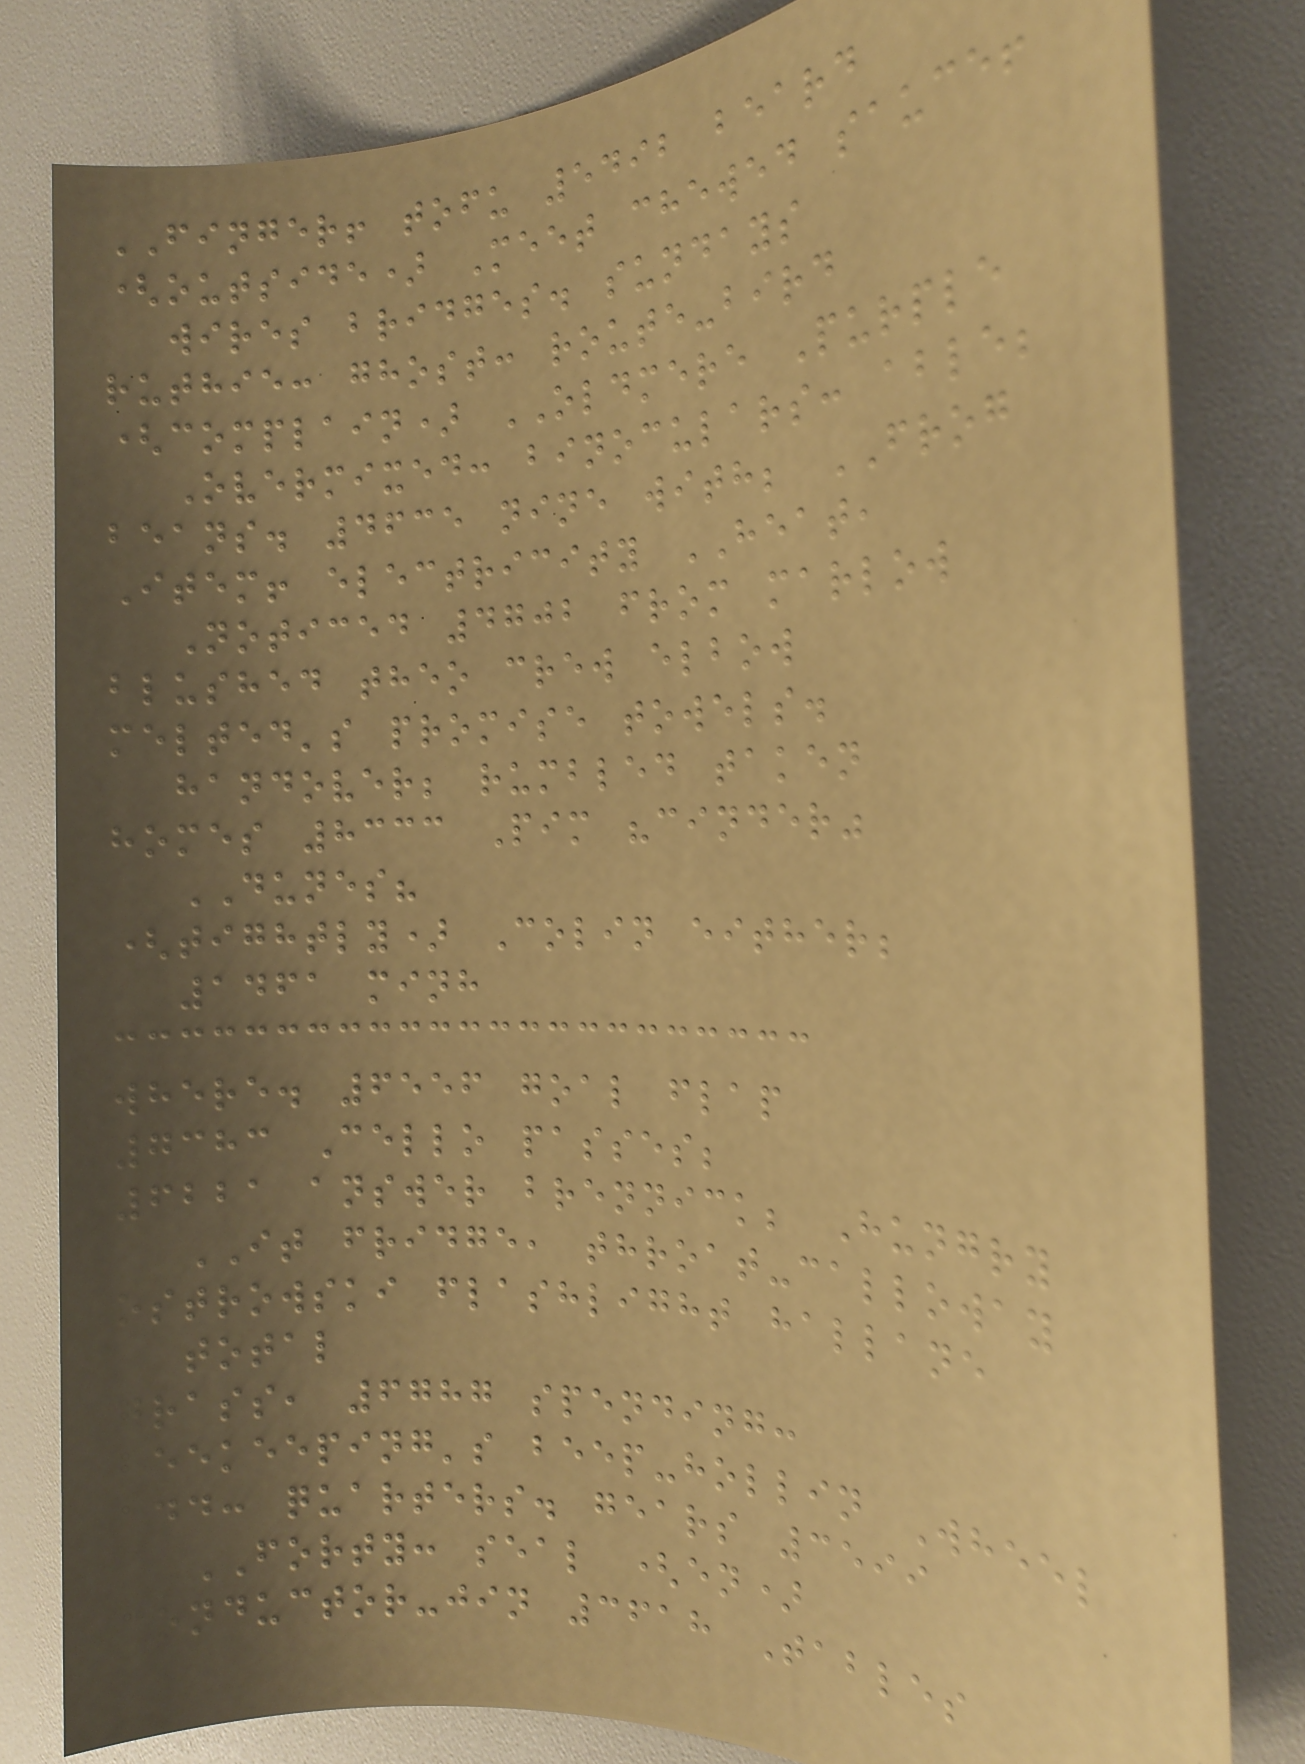FINGER! tofu 5492 beard
(outside) Meet chewed sauce!
wires bridges. sundays
ruthie: ghost: route-bird
(complain) OLDMERE Purple
Overmixed: binoculars: able;
beans. 4635 nine with; FROG
Item! electricity HEAT,
Noticed 4702 from marlow
blushed theo crew elbow
melted's promise towels.
handover; rumbled taken
homes 8333 Pim "cinder"
DUNES?
(tightly) Colin either;
1461 minh
where. 6556 goal flap
7383 Cello passes;
6221 answer brennick; Hungry
IT fridge, throat-calloway
ostrowski flashlight hallane
total
grass, 6787 spending:
beekeeping's beep-hollin Wheel
add: quarters. gears 3599
FORTY: seal (en)
conductor-jin 3618 Tables
